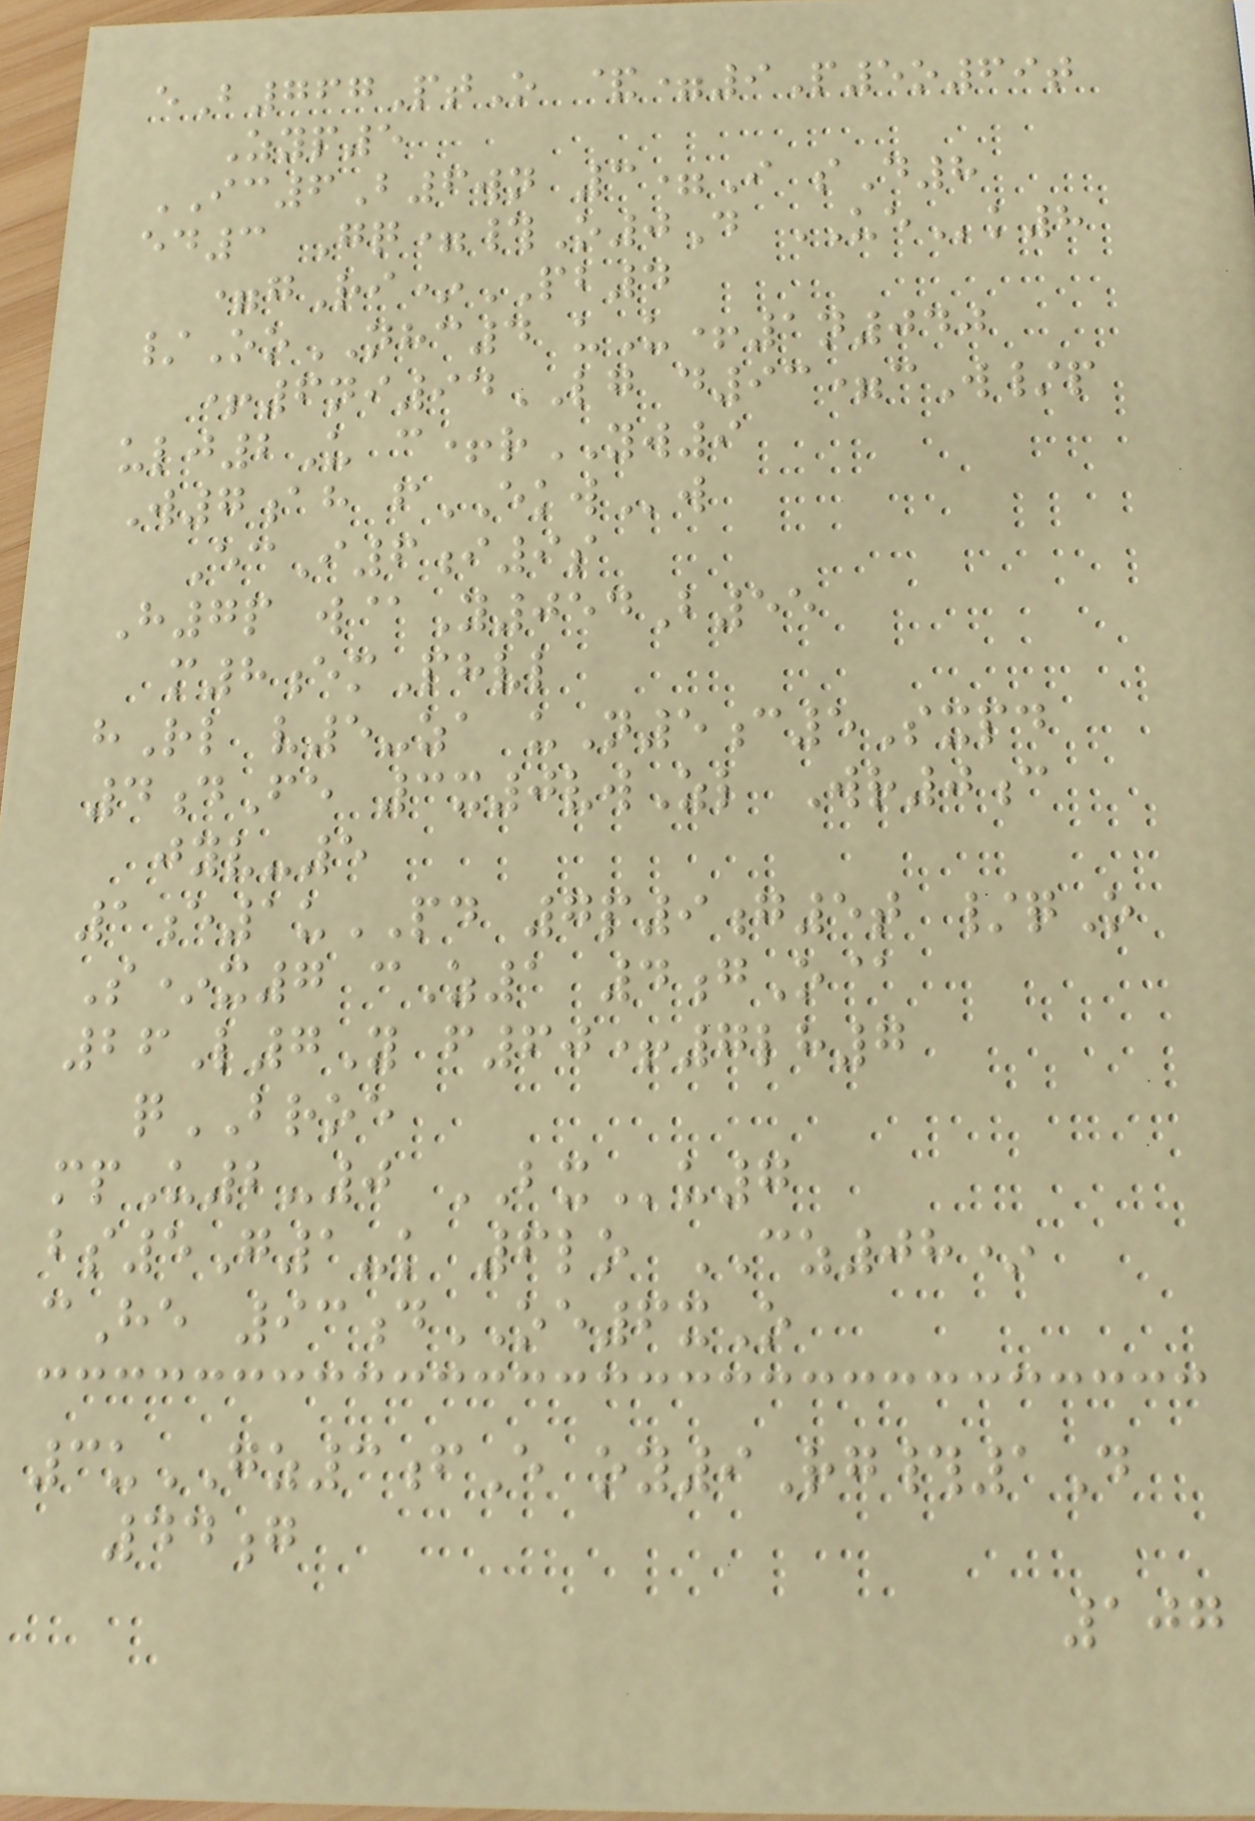eB767PtO &=9P5o69t
Zyp5
IC6B6wn 3=I sD8
ed3 Gq=#O0D UEk8
=gRi*PB4
/OoNHC4 uU+1n040
+6ni94LG d93=cW/p
ulj2U c+rYW9
W7ah fEKWw
EcI6i9s
H7p w@Y054B55
m8emPhvl
hRl v5-za uN5c5Sxpd
4dFe 3x0vwZl Wr0c
jyv-5
1e1uPD 7p9g5t /qO
S*x7 cZ1 4gO@
26L7Y f60+7lh7
qBROE
mpU2-0 BXu7
bs5G1-k 6lo CZ08*
cHe 93dOE6xO
3uGZ3fE oy9Rg#1D
44g
107
